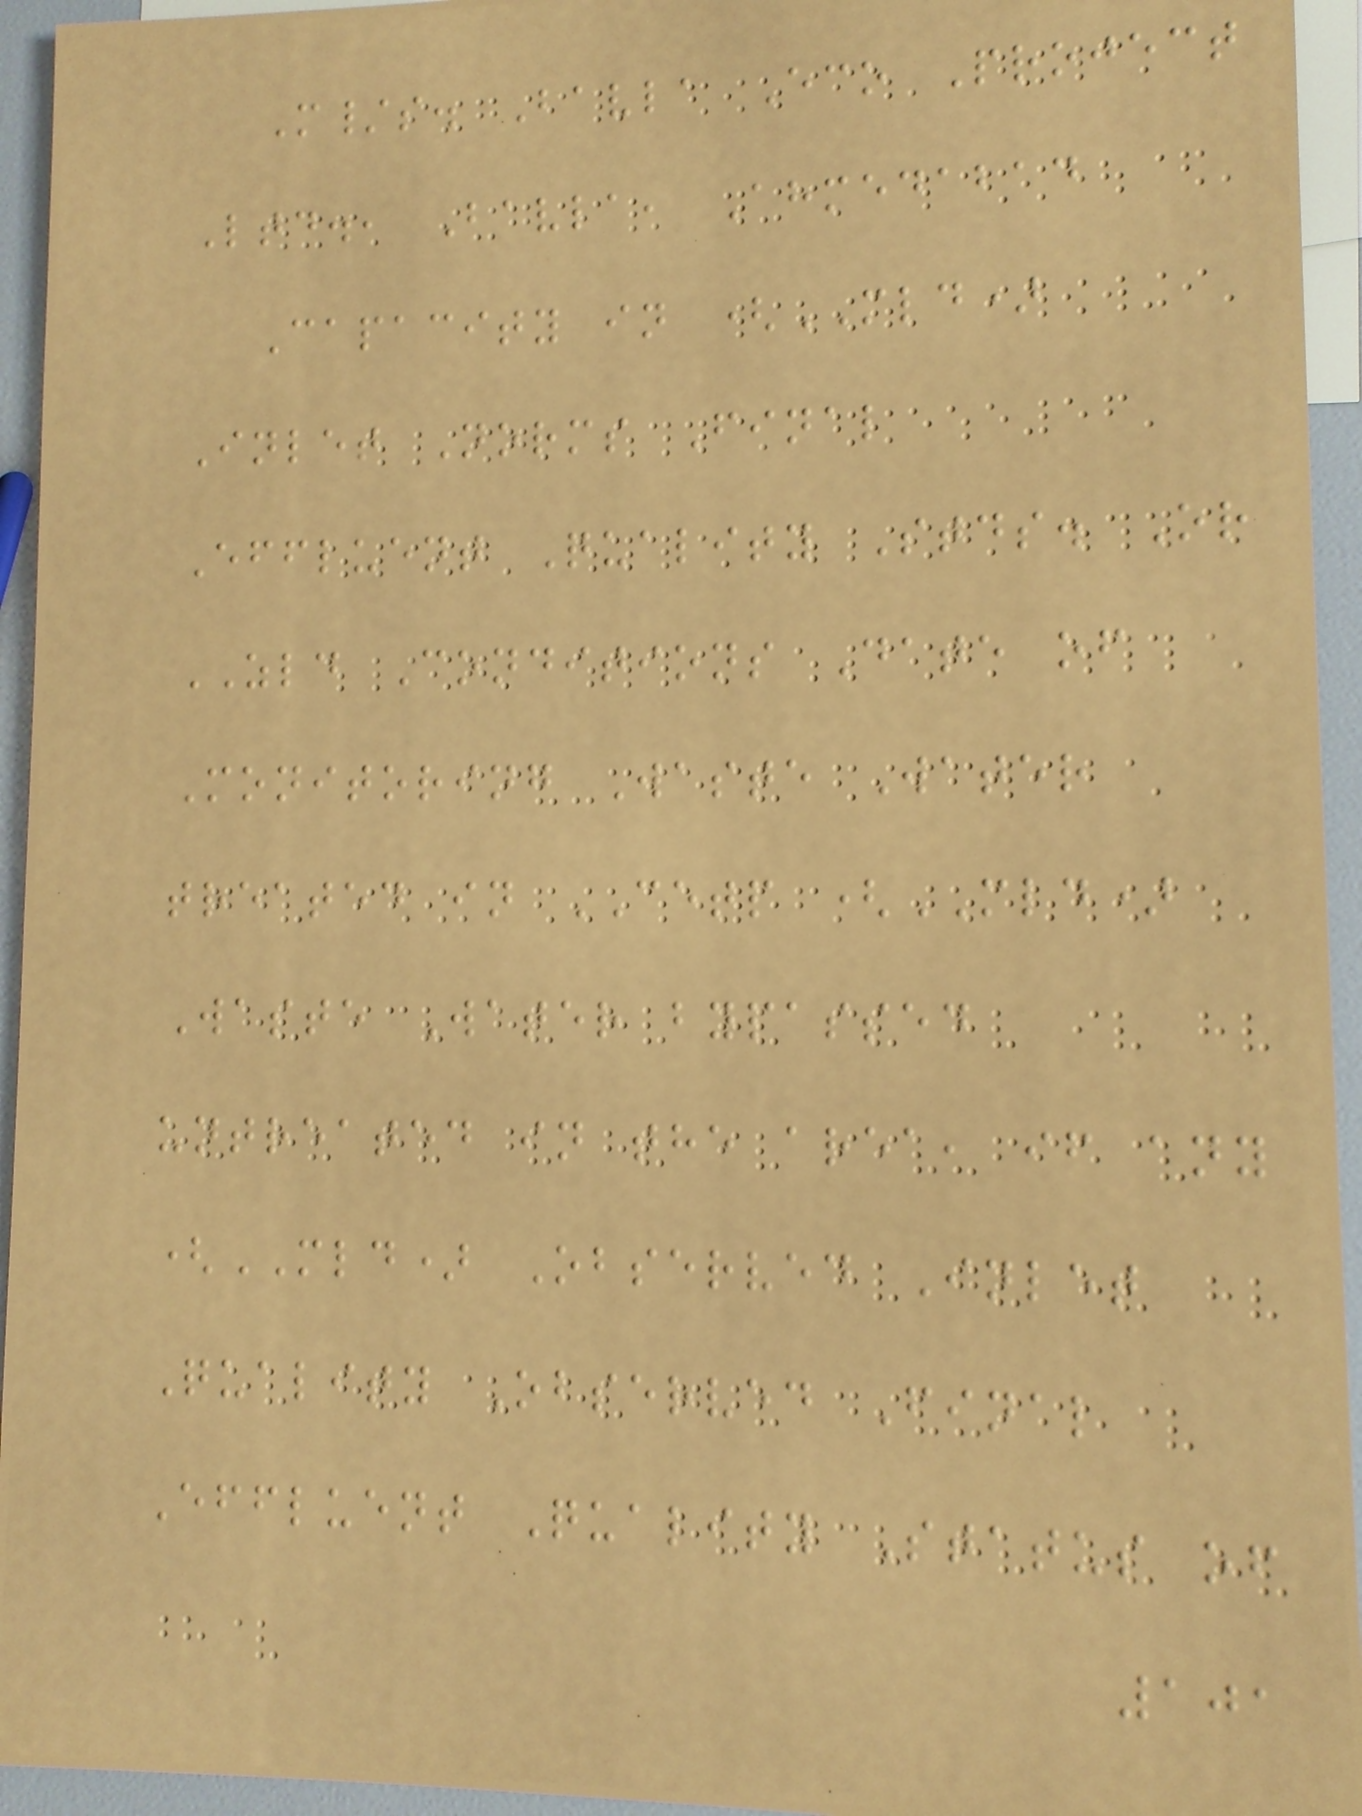M/s. Bavla Eco Project
Ltd., Bavla, Ahmedabad
Capacity in (MLD)
Inlet Norms Final
Effluent Quality Stds. Or
ZLD Conditions Date of
Monitoring Waste Water
treated in CETP (MLD)
Waste Water bypassed
untreated in the area, if any
(MLD) Observed Inlet
Quality Observed Final
Effluent Quality Status of
101
